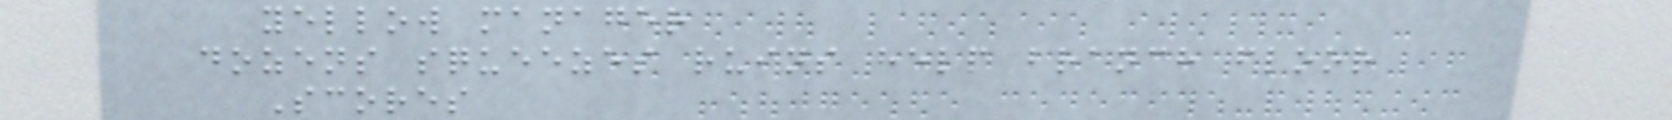yellow manager
dozens squeezes ruins help branch floor
Scores
